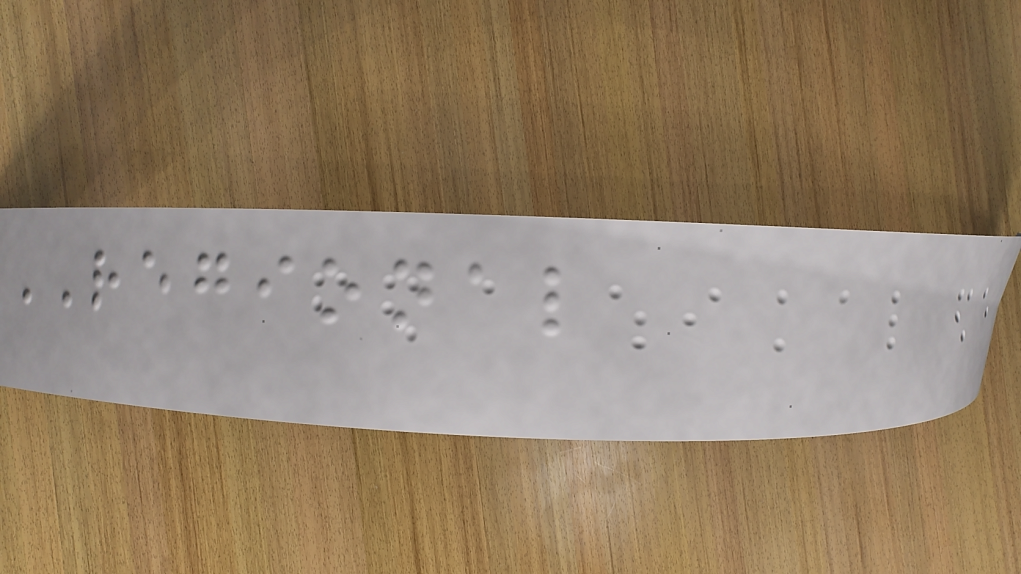REGIONAL
